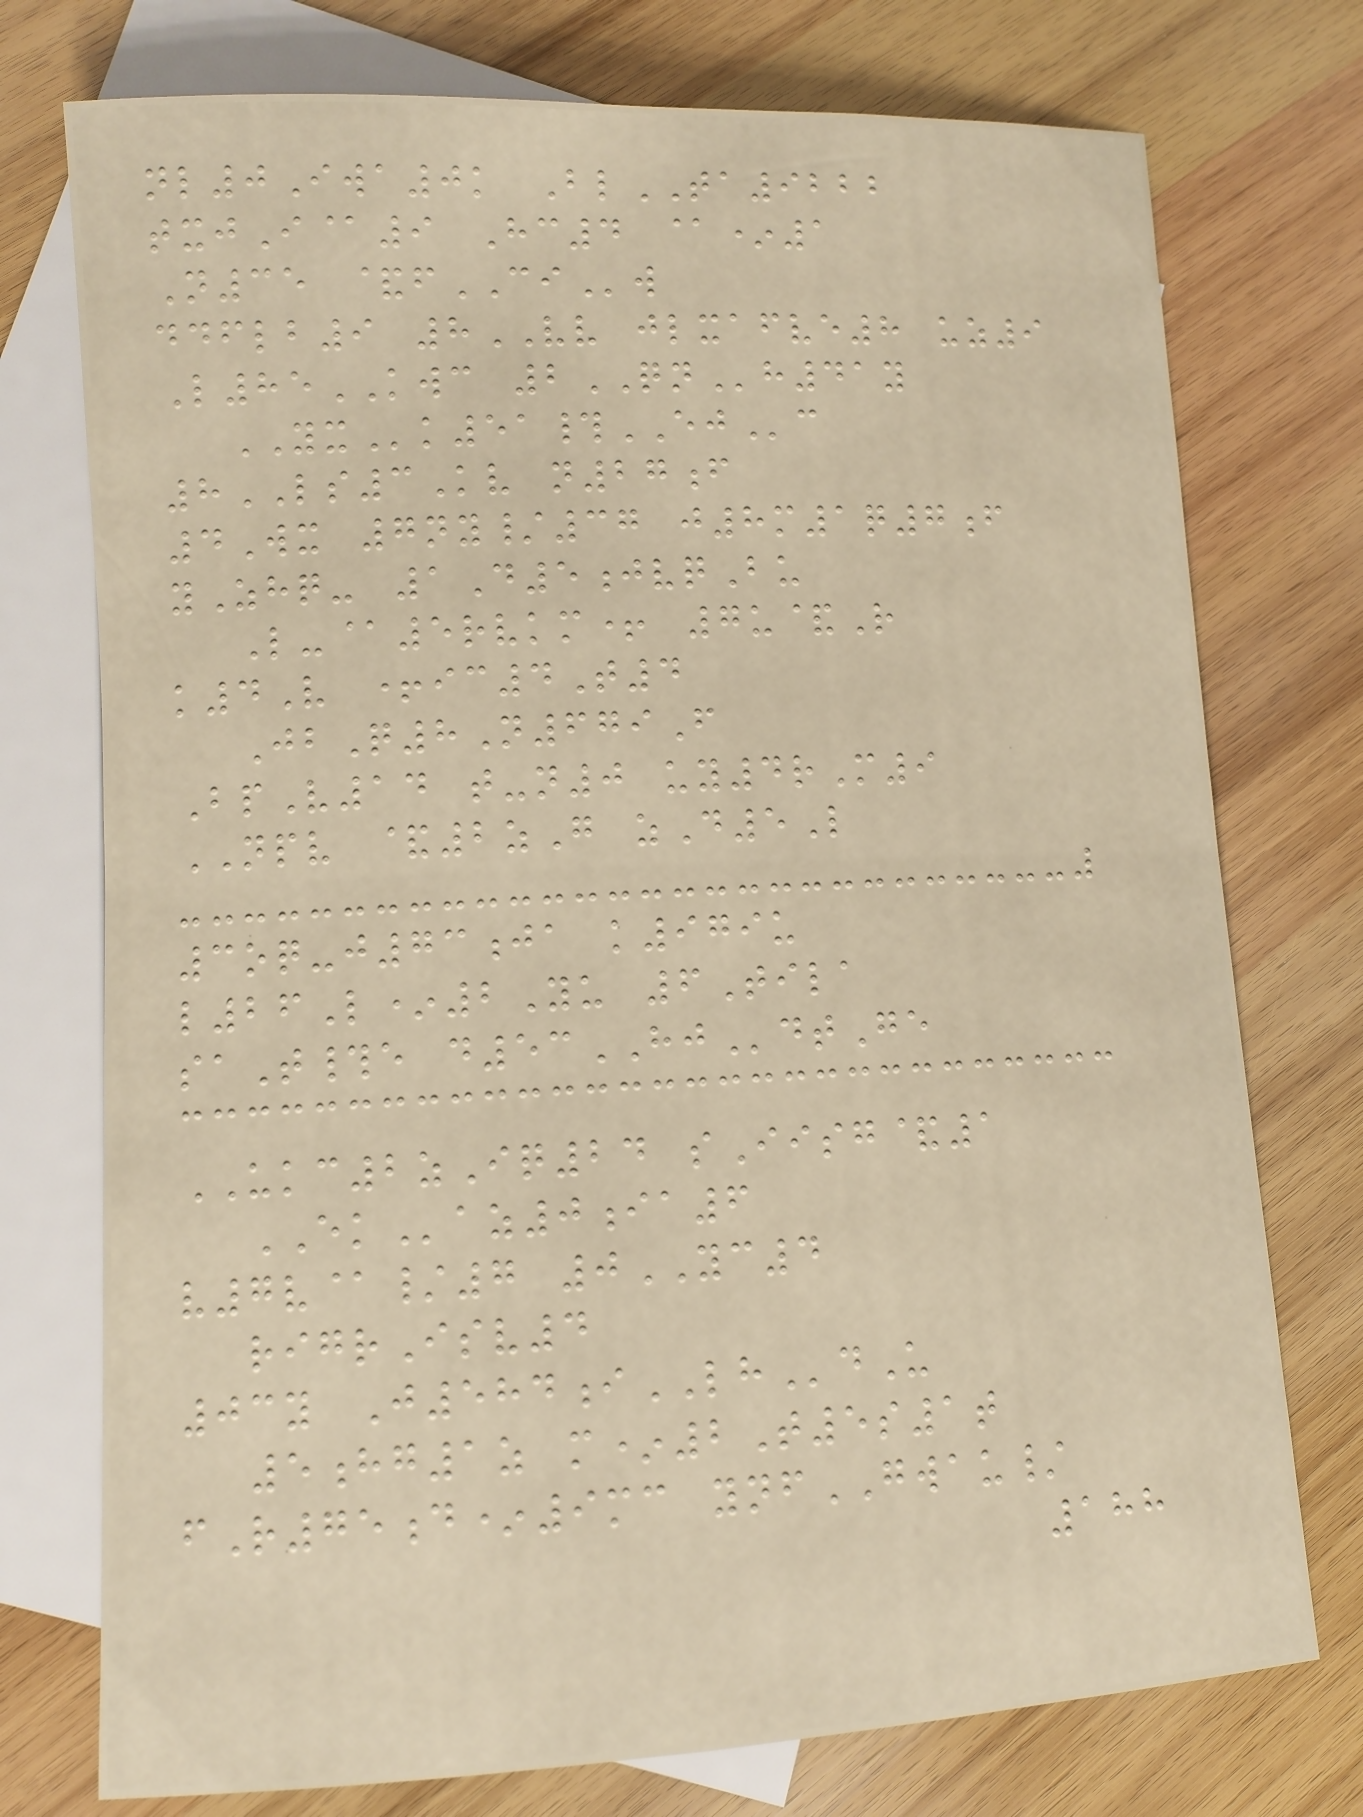nl0Iwa0k BlTA9222
txjI@9 Hc4 @*1
N35 &fCIw
ddflb9 8VV jlxafve8 uz9
L85KWC 2QNh41y
YXk51#EJc
8LS3Kv n27f
4Wx 7ny/37 j8m1q7f
yZhq- 1D5jvqBu
L-@5rvkm+ 7u&R
k4V +ic4T4
JbQ8N679F
BpV14 t-n0 uy4rM9
NPV &2zG zD5L
3oq-j73ja k979u
l26L*2Yu 6Tila
saT#e d53HJdtGe
UKC2zIq24 sIisg&1
EKaz0ia6
v7v@/7 0YC4
rigrIsv4
03y J584iLHdU
5hg1z m*2T5s1t
fR75d*9mc ynfGWAU/
188
